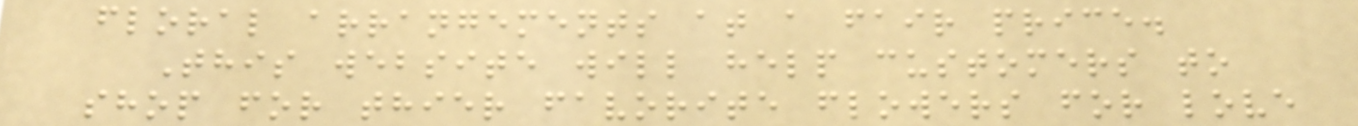floral arrangements at a fair price.
This website will help customers to
shop for thier favorite flowers for love
